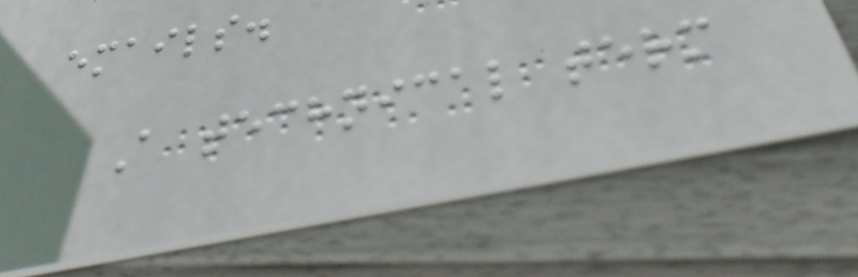emails.
A technical term
